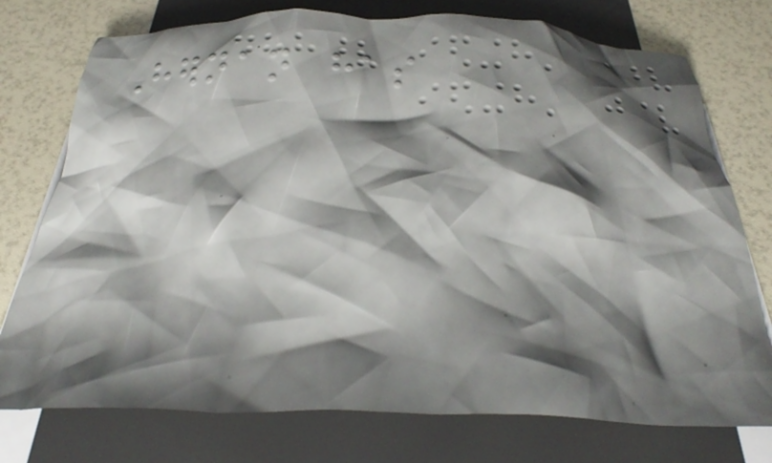Hernan has
